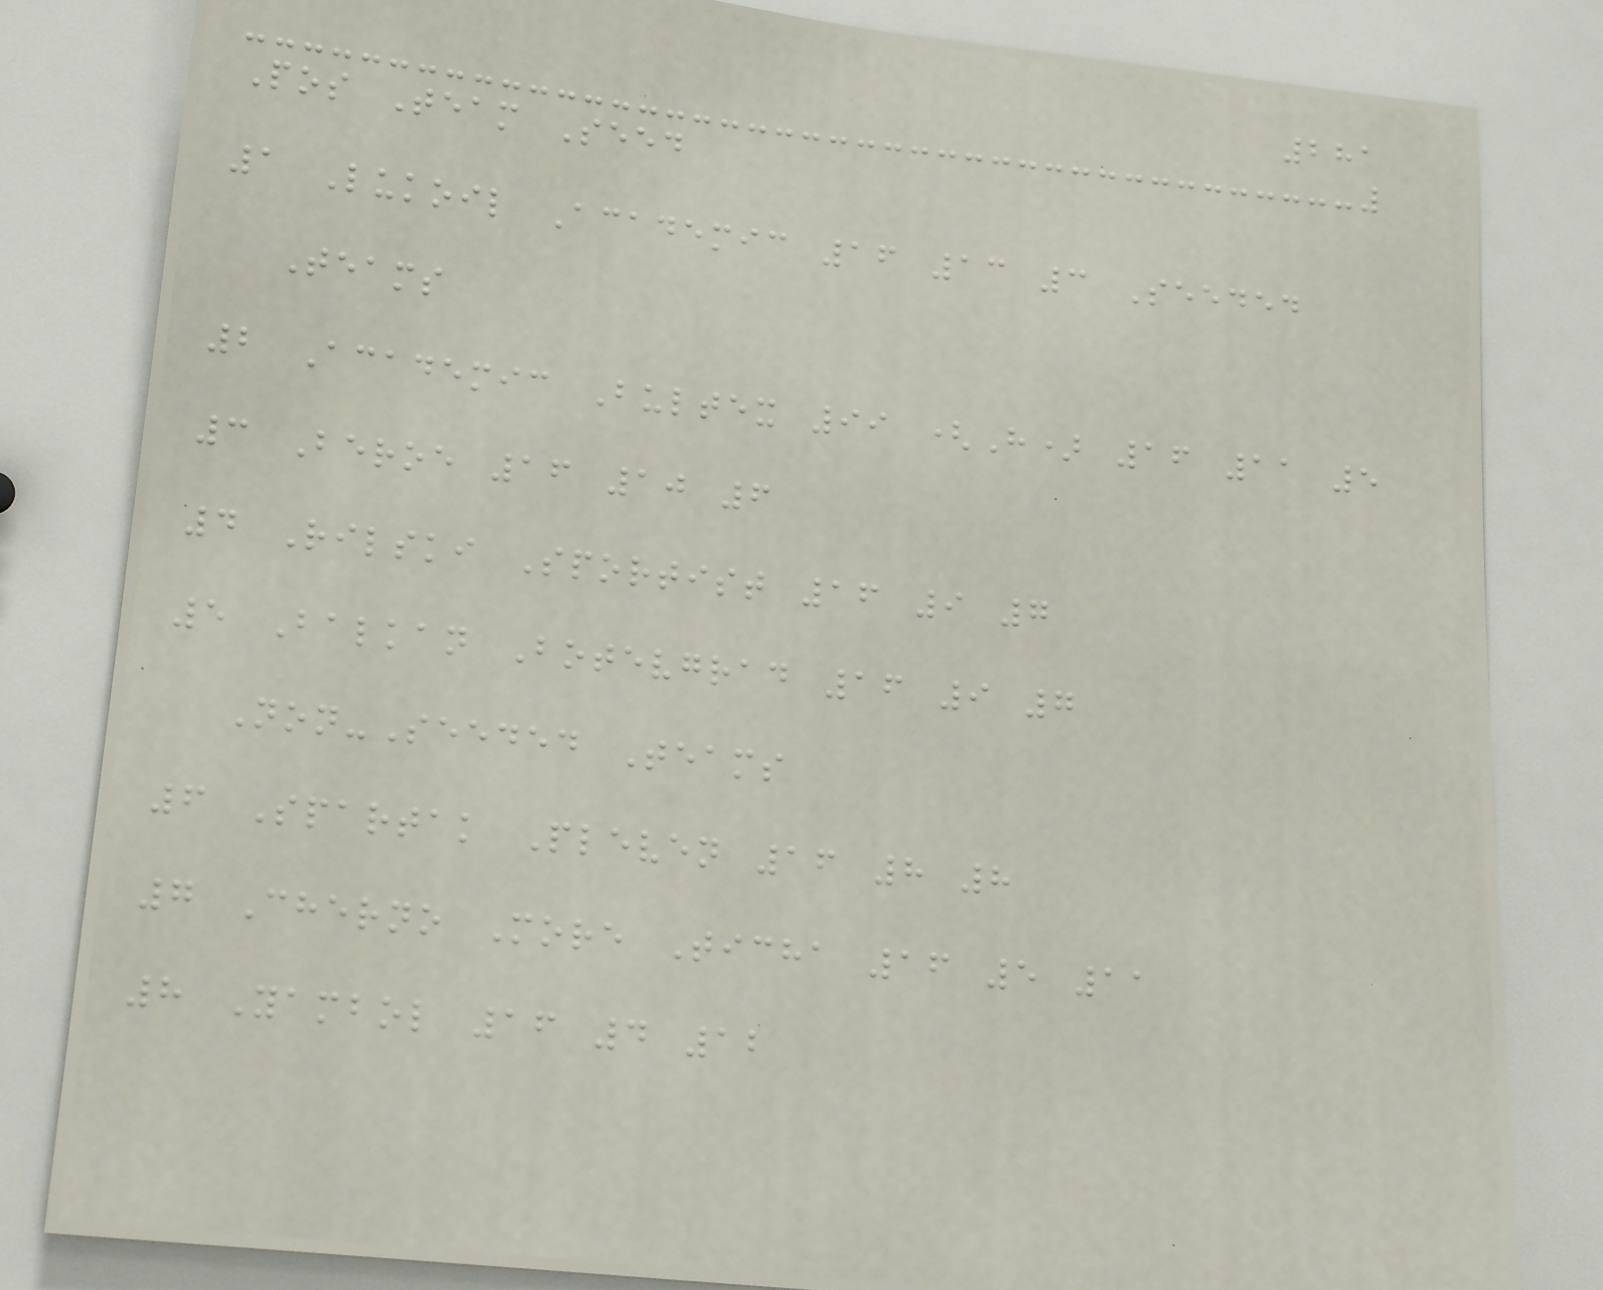281
Pos Team Seed
1 Lukoil Academic 16 13 3 Seeded
Teams
2 Academic Bultex 99 (H) 16 11 5
3 Beroe 16 10 6
4 Rilski Sportist 16 9 7
5 Balkan Botevgrad 16 9 7
Non-Seeded Teams
6 Spartak Pleven 16 8 8
7 Cherno More Ticha 16 5 11
8 Yambol 16 4 12
